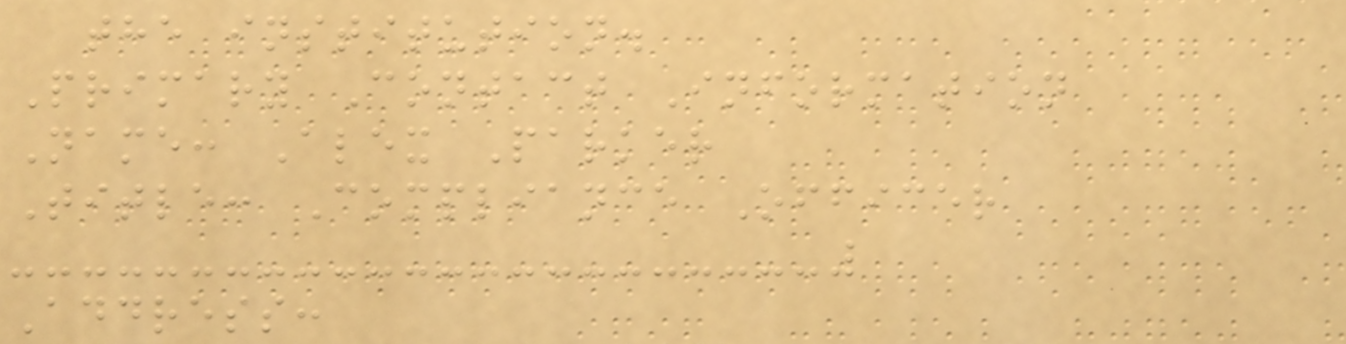the institution.
Primary Contact Information
Name: Alex Parker
Title: Compliance Officer
Address:
